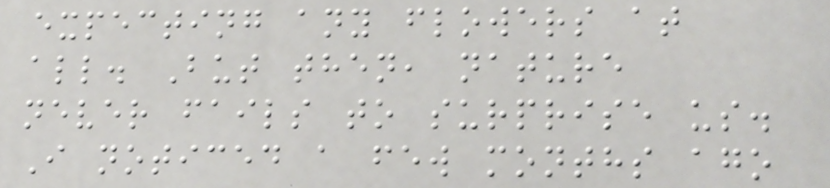expecting any flowers at
all. But then, nature
never fails to surprise us.
I noticed a few months ago
